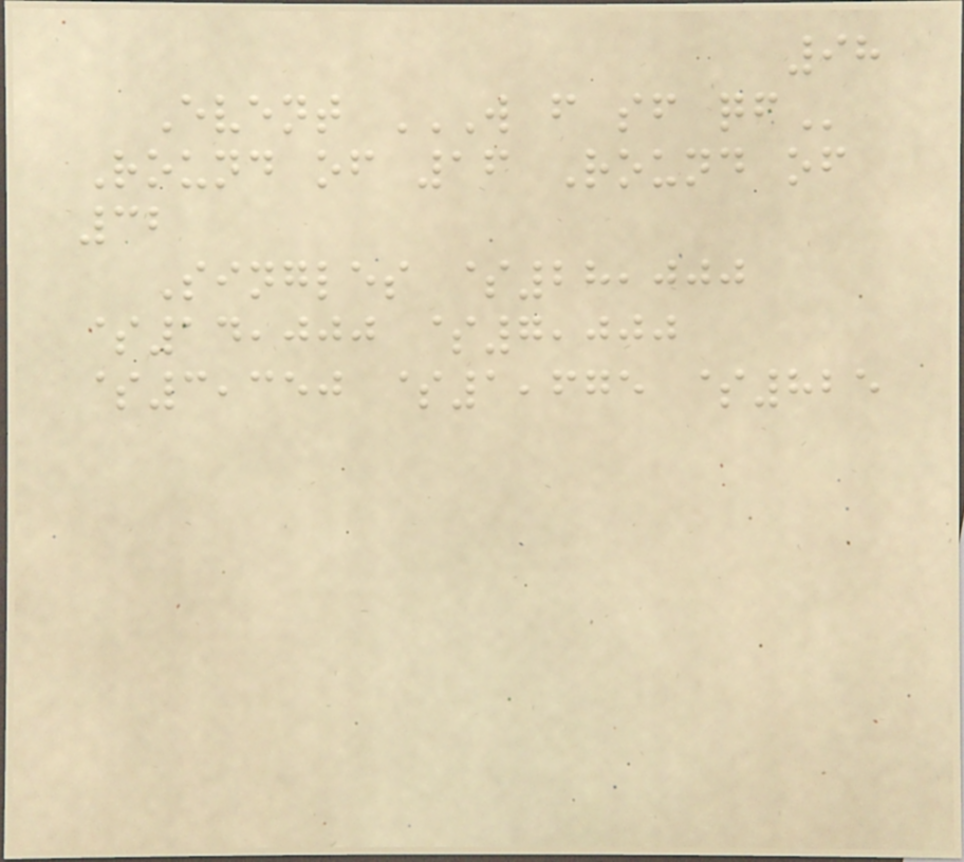98
Event W F SF QF
Round of 16 Round of
32
Singles $28,000
$14,000 $7,000
$3,350 $1,675 $825
